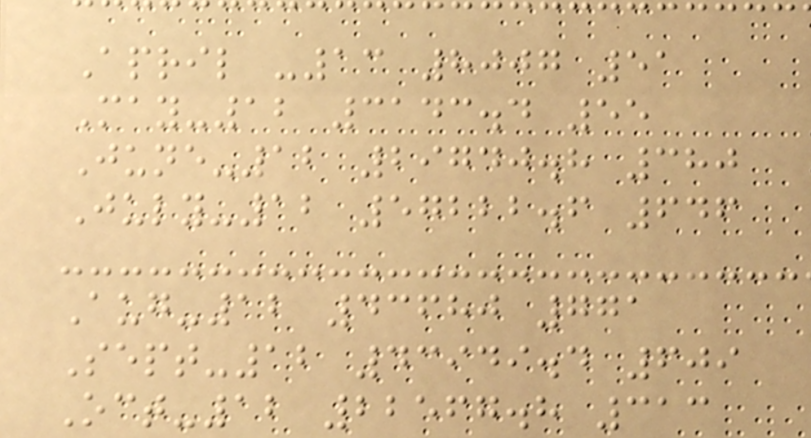April -13 8007 51
May-12 3143.4 55
June-12 29740.8 380
July-12 57222.6 646
Aug-12 43680 771
Sept-12 43949.4 609
Oct-12 22567.8 313
